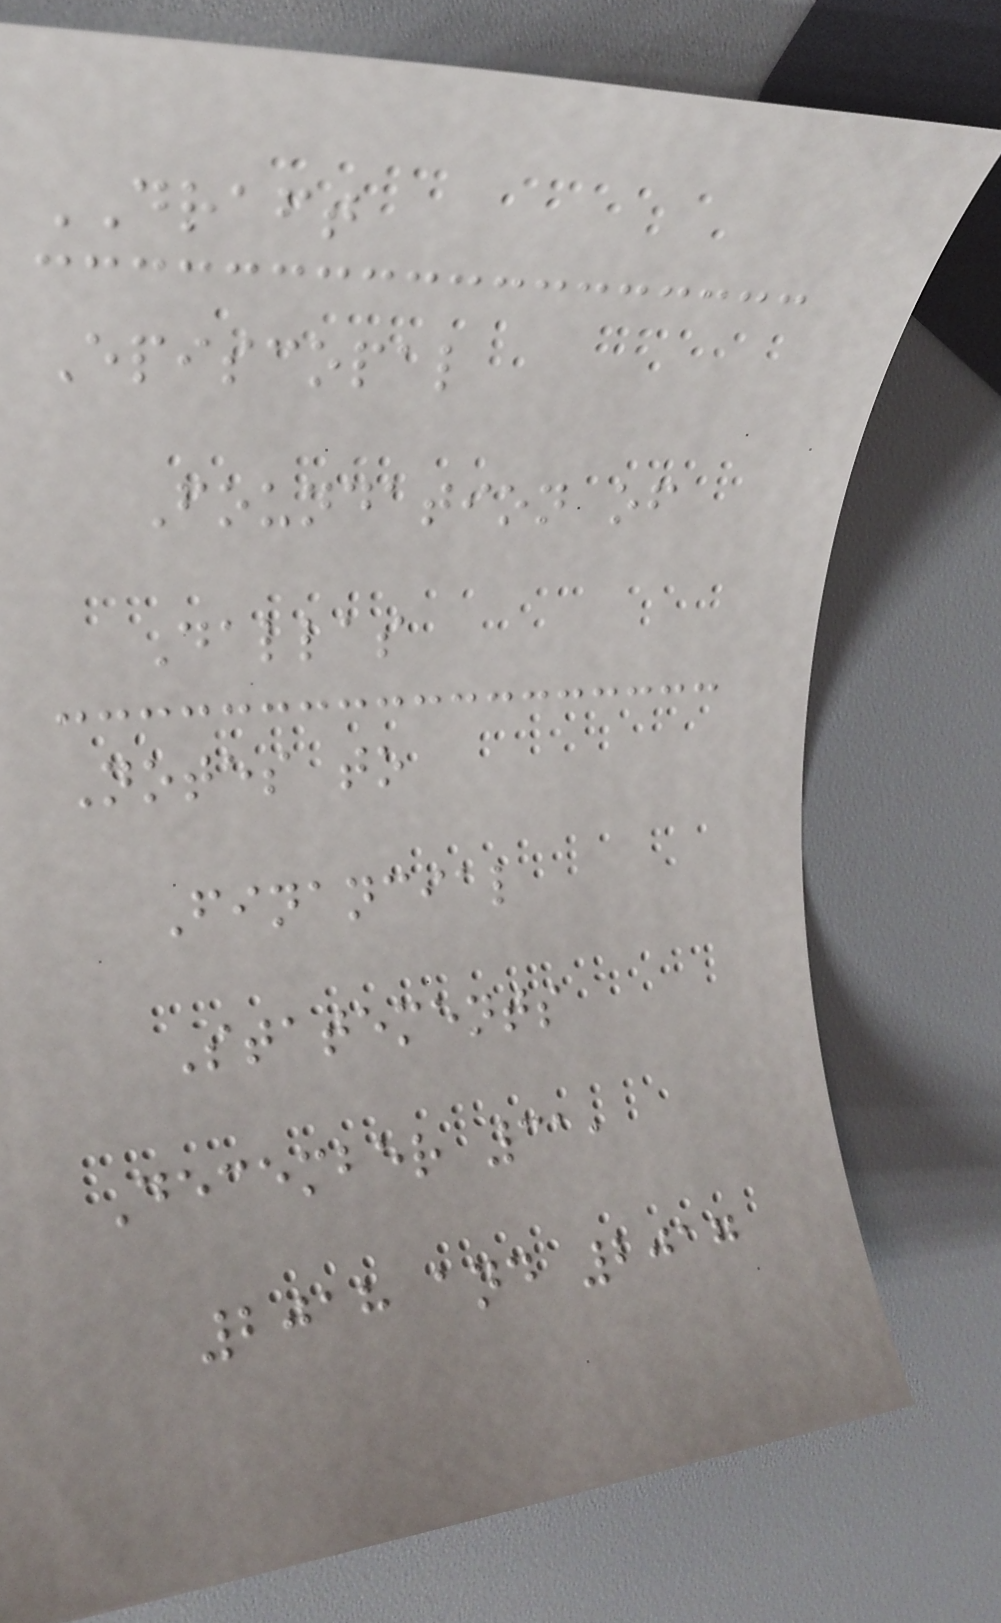DRAFT
Episcopal
Foundation of
Dallas
Notes to
Financial
Statements
December 31,
2018 and 2017
